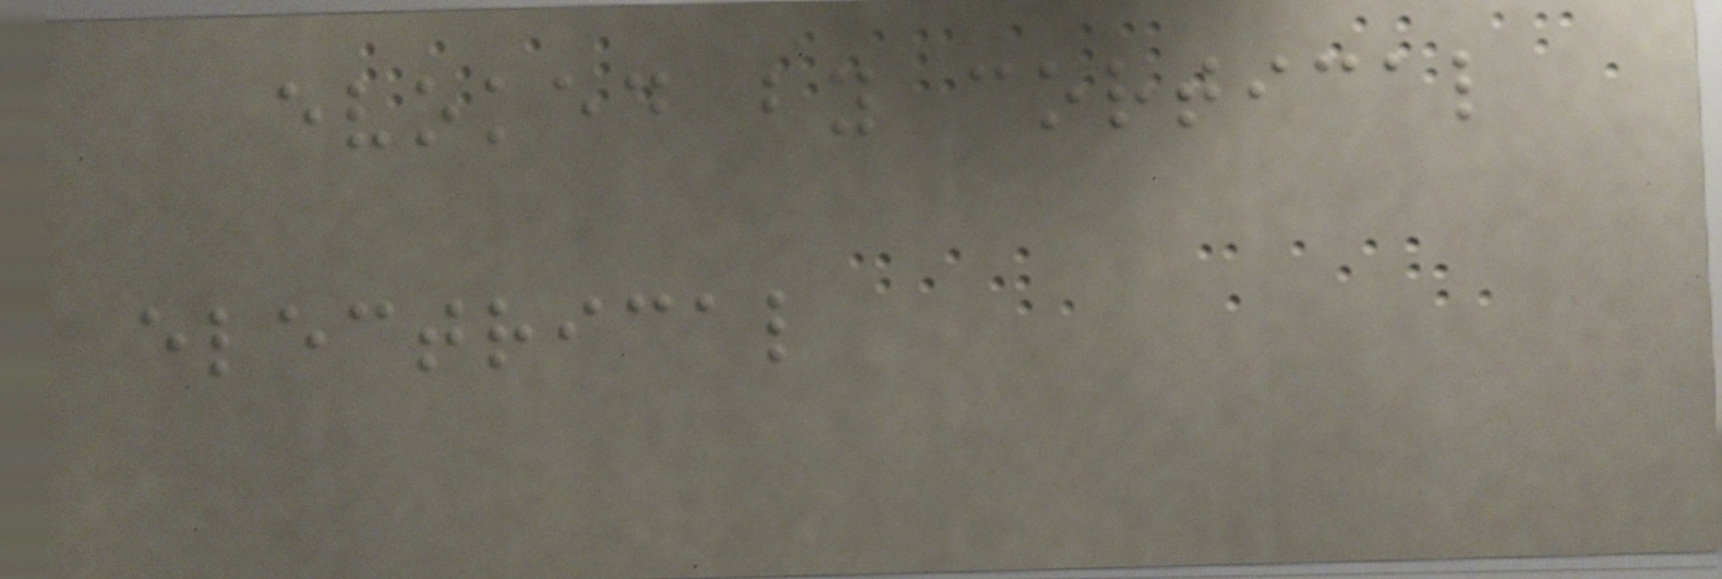evoked by cortical
electrical
